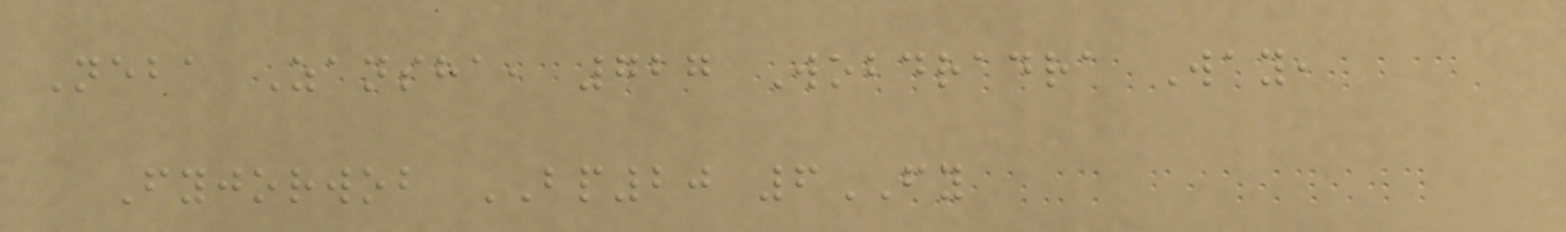Neba Zansha, 727 Wobdradra Way,
Fyjorwob BP20 6FY
